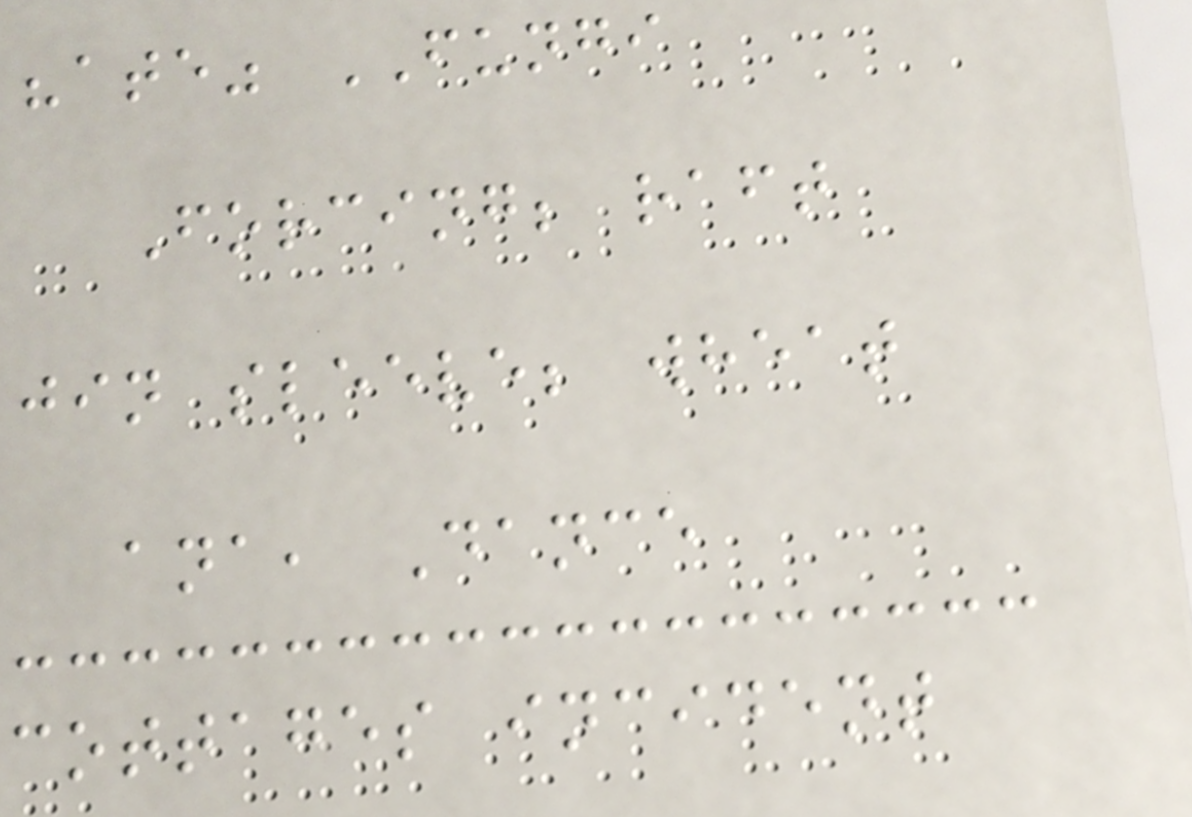"ate" FUNGI
Forcing; raft
jin sleeve; wheat
ana, Dance
cottages incident
